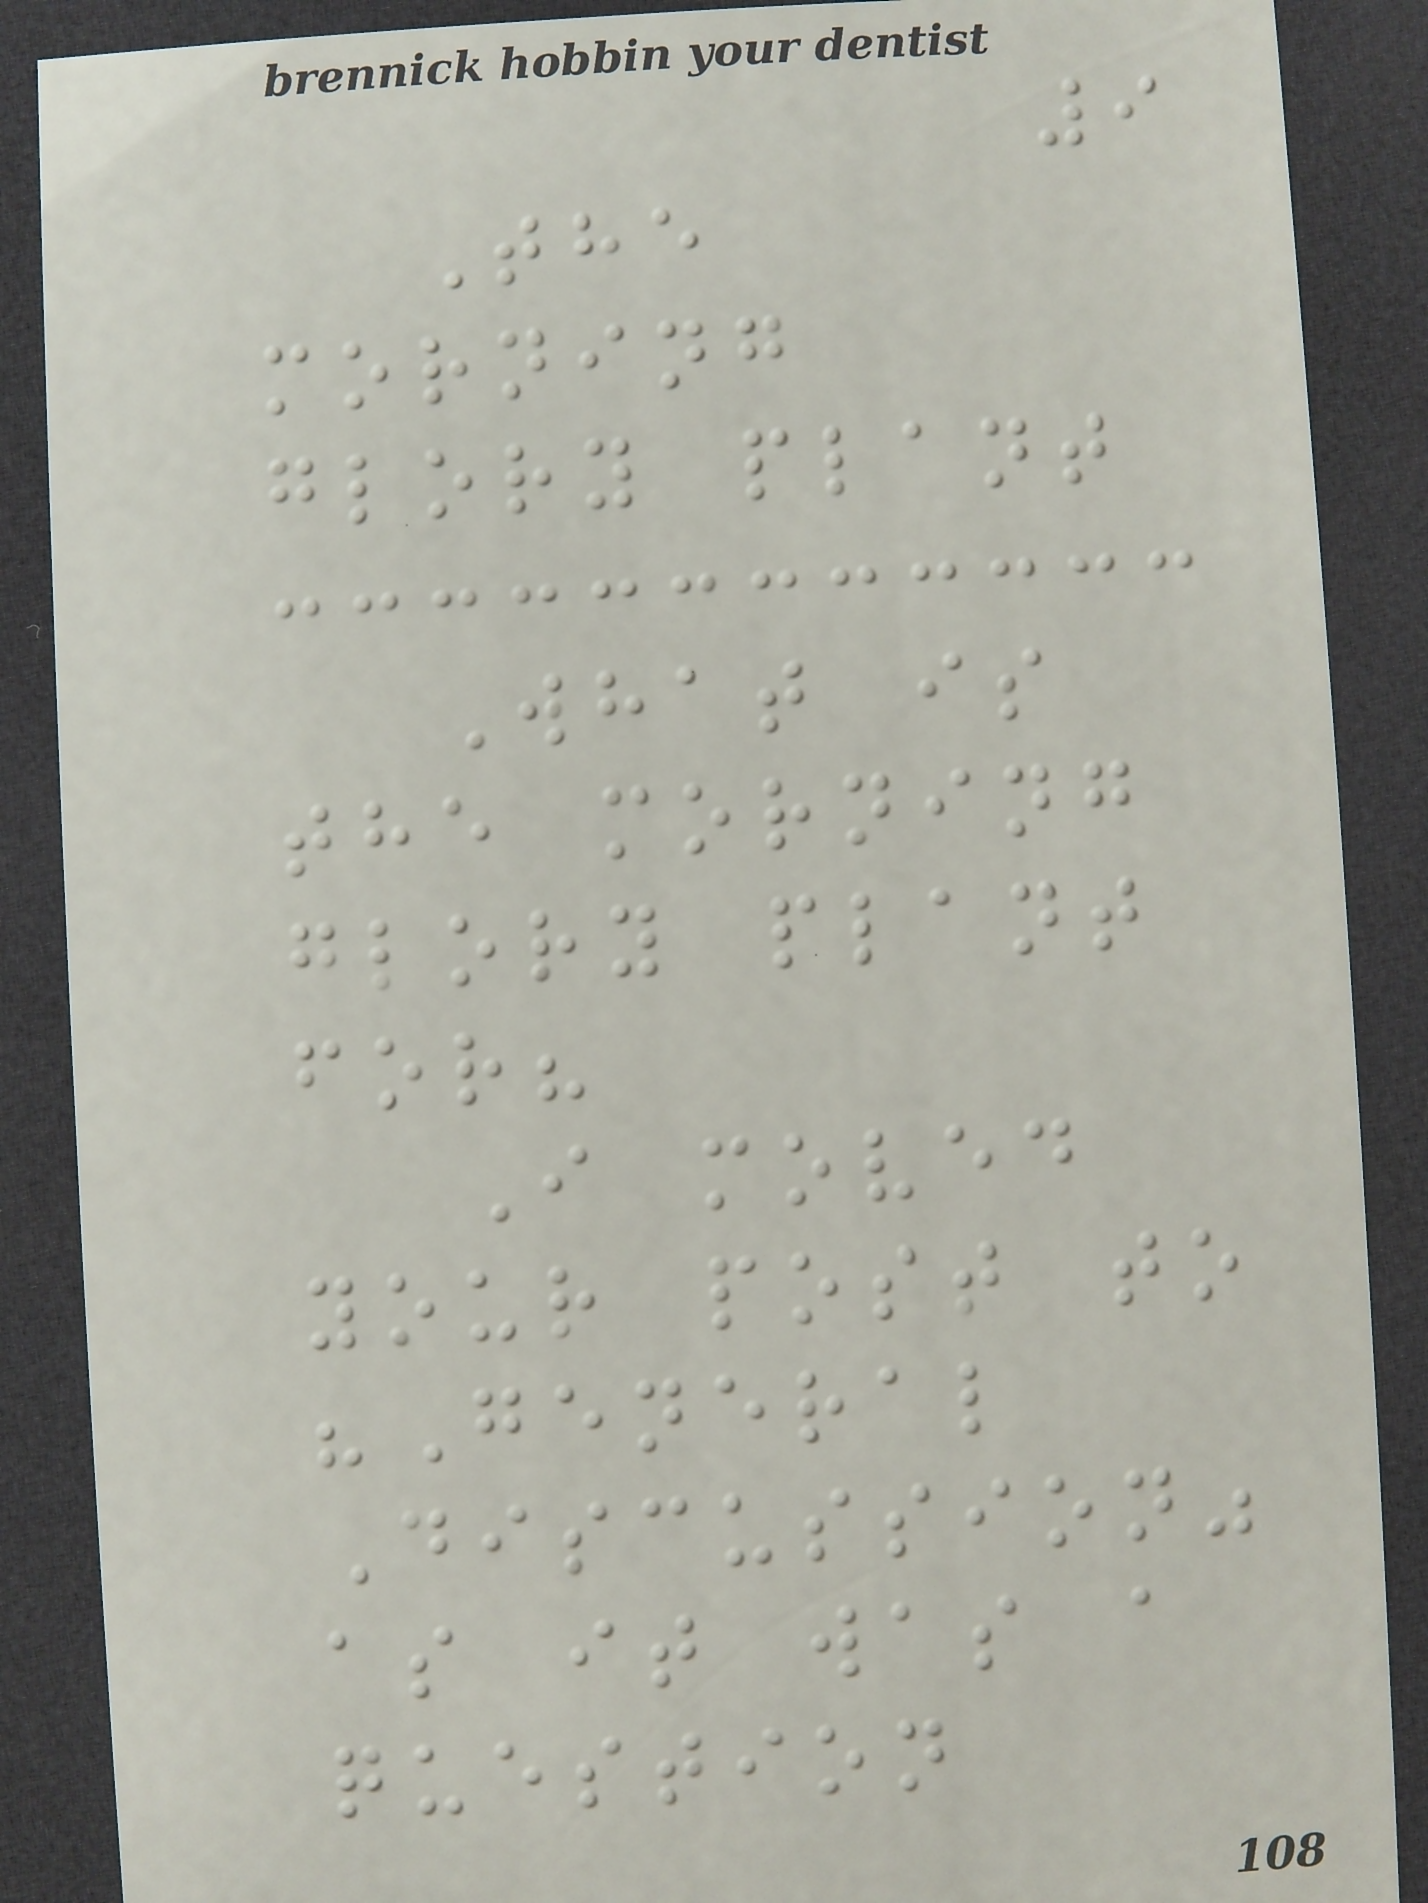9
The
morning
glory plant
What is
the morning
glory plant
for?
I moved
your post to
"General
Discussion"
as it was a
question
